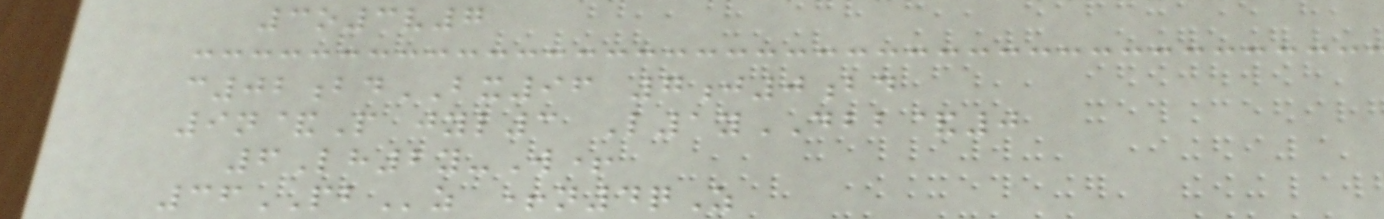3o3v7
c02bdBX96 7j0bd
9n&P jyl3 L1yDBB&0
6Lh2y-W+
36PBz +n4qZ
